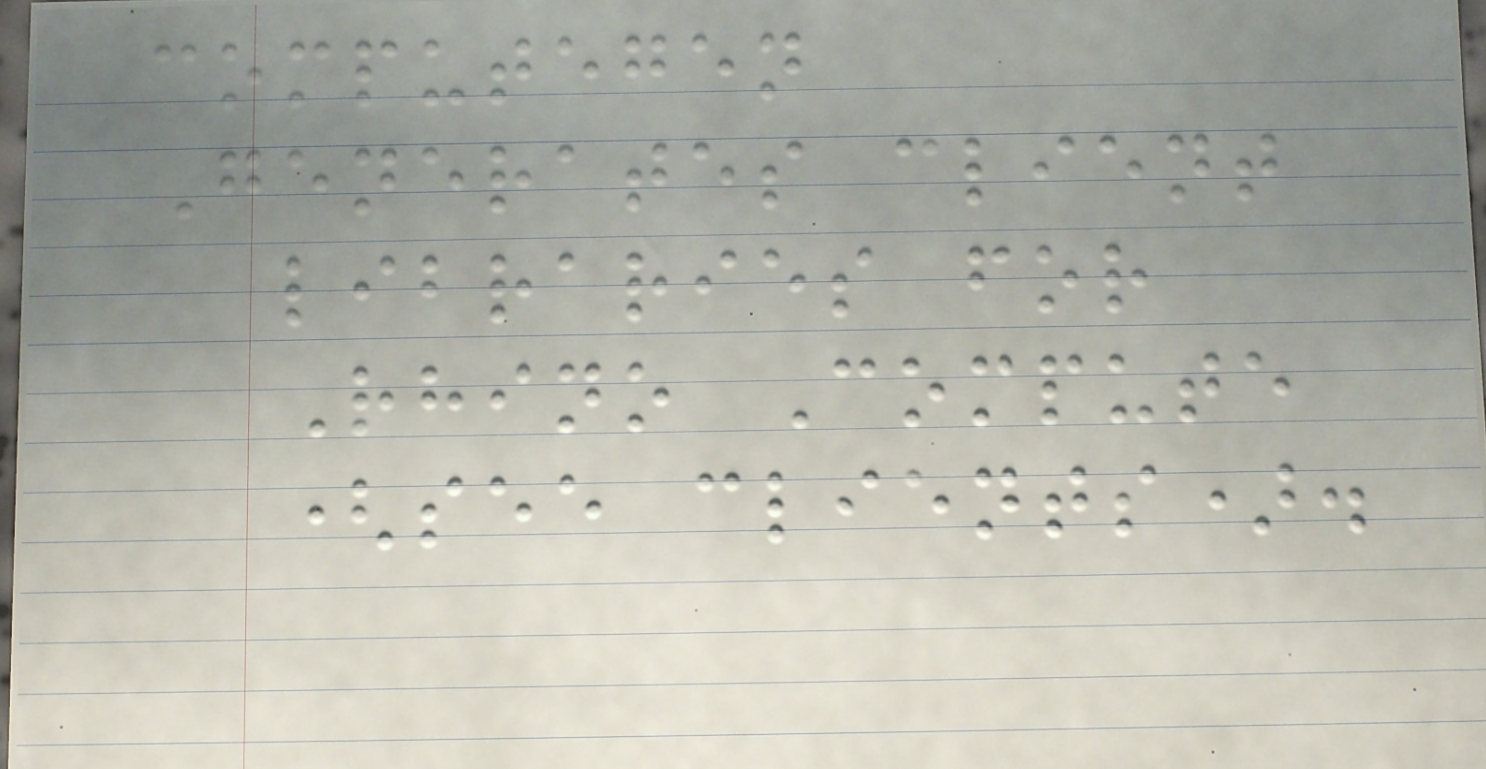computegen
Generates client
libraries for
Rhino Compute
(see clients).
